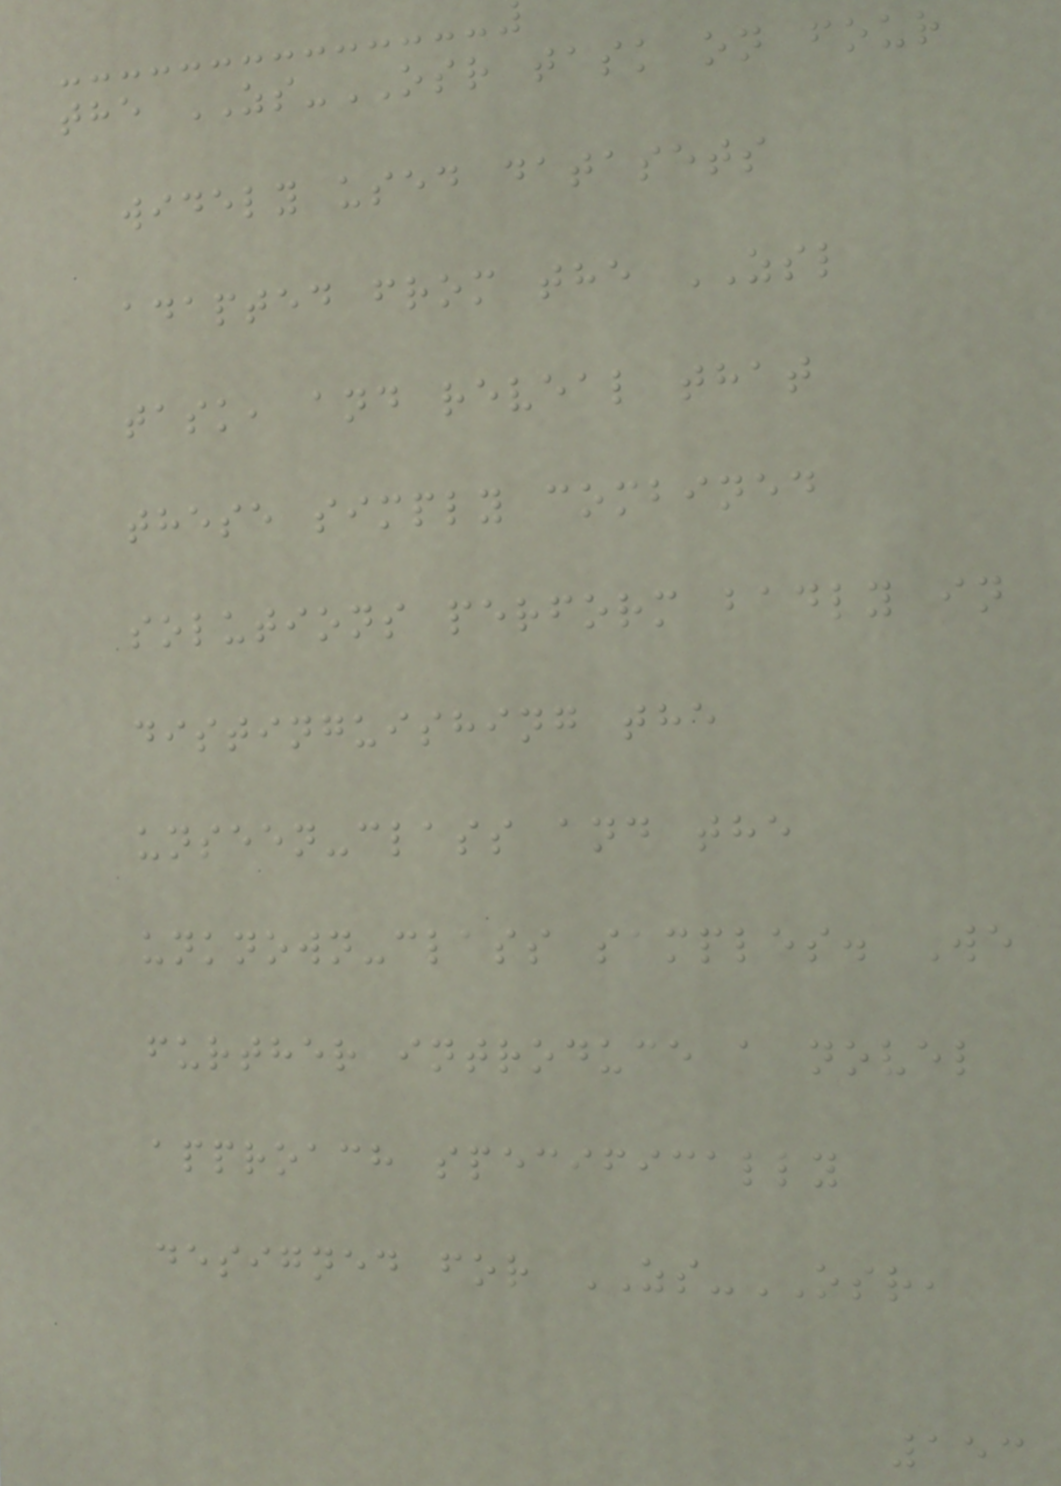the ZS-OSR task on four
widely used datasets
adapted from the ZSL
task, and reveal that
these simply combined
solutions perform badly in
distinguishing the
unseen-class and the
unknown-class samples. We
further introduce a novel
approach specifically
designed for ZS-OSR,
153
